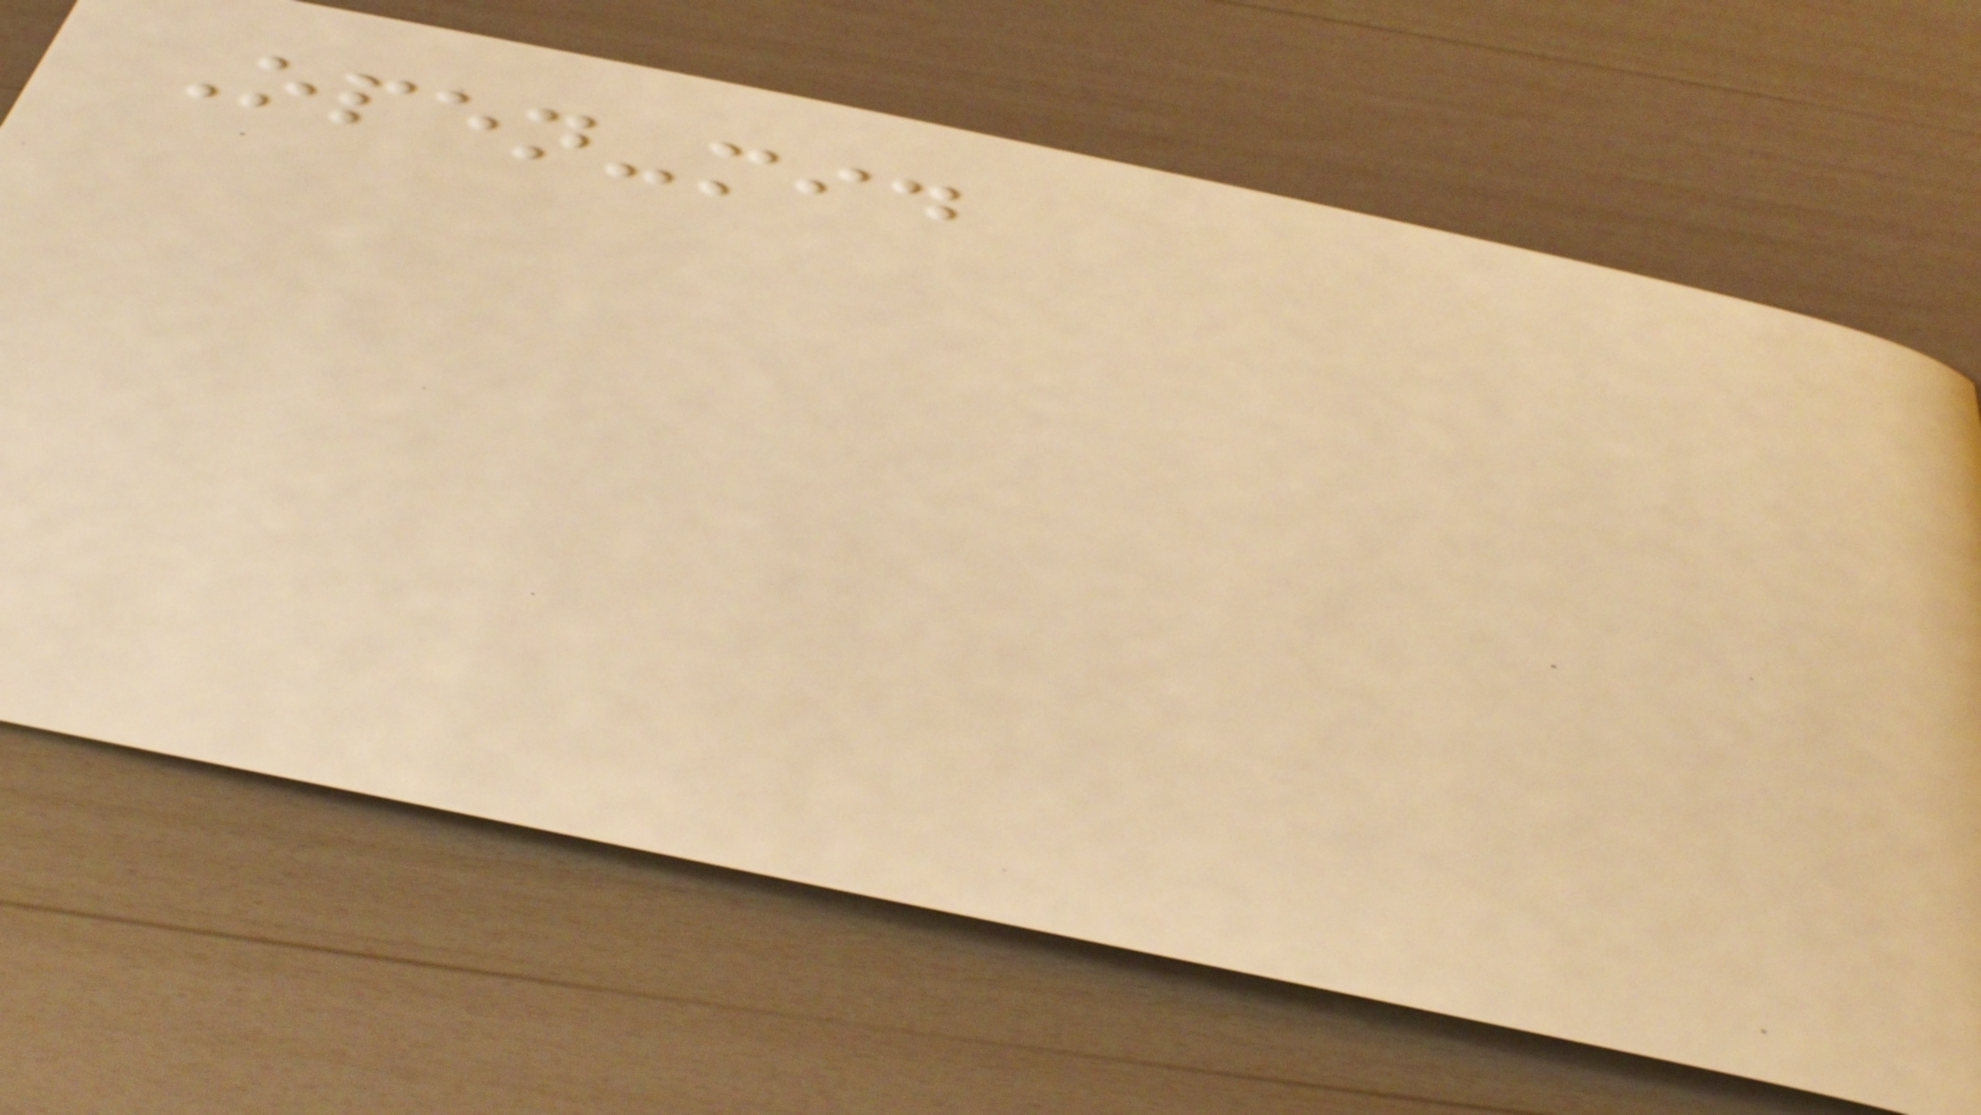Open-mid
